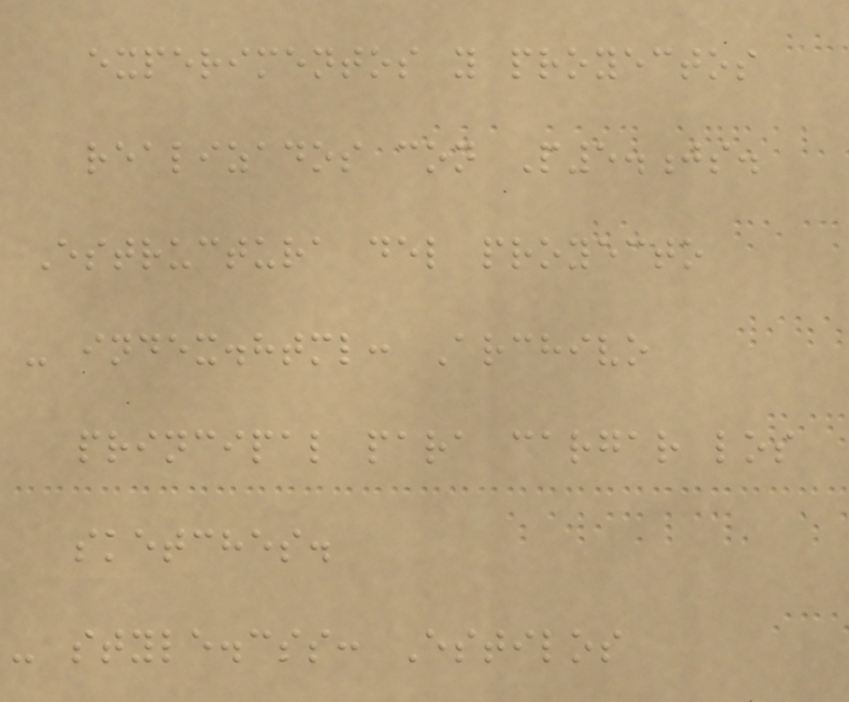experimentos y proyectos
realizados con P5.js.
Estructura del proyecto
- index.html: Archivo
principal para cargar los
sketches.
- style.css: Estilos
